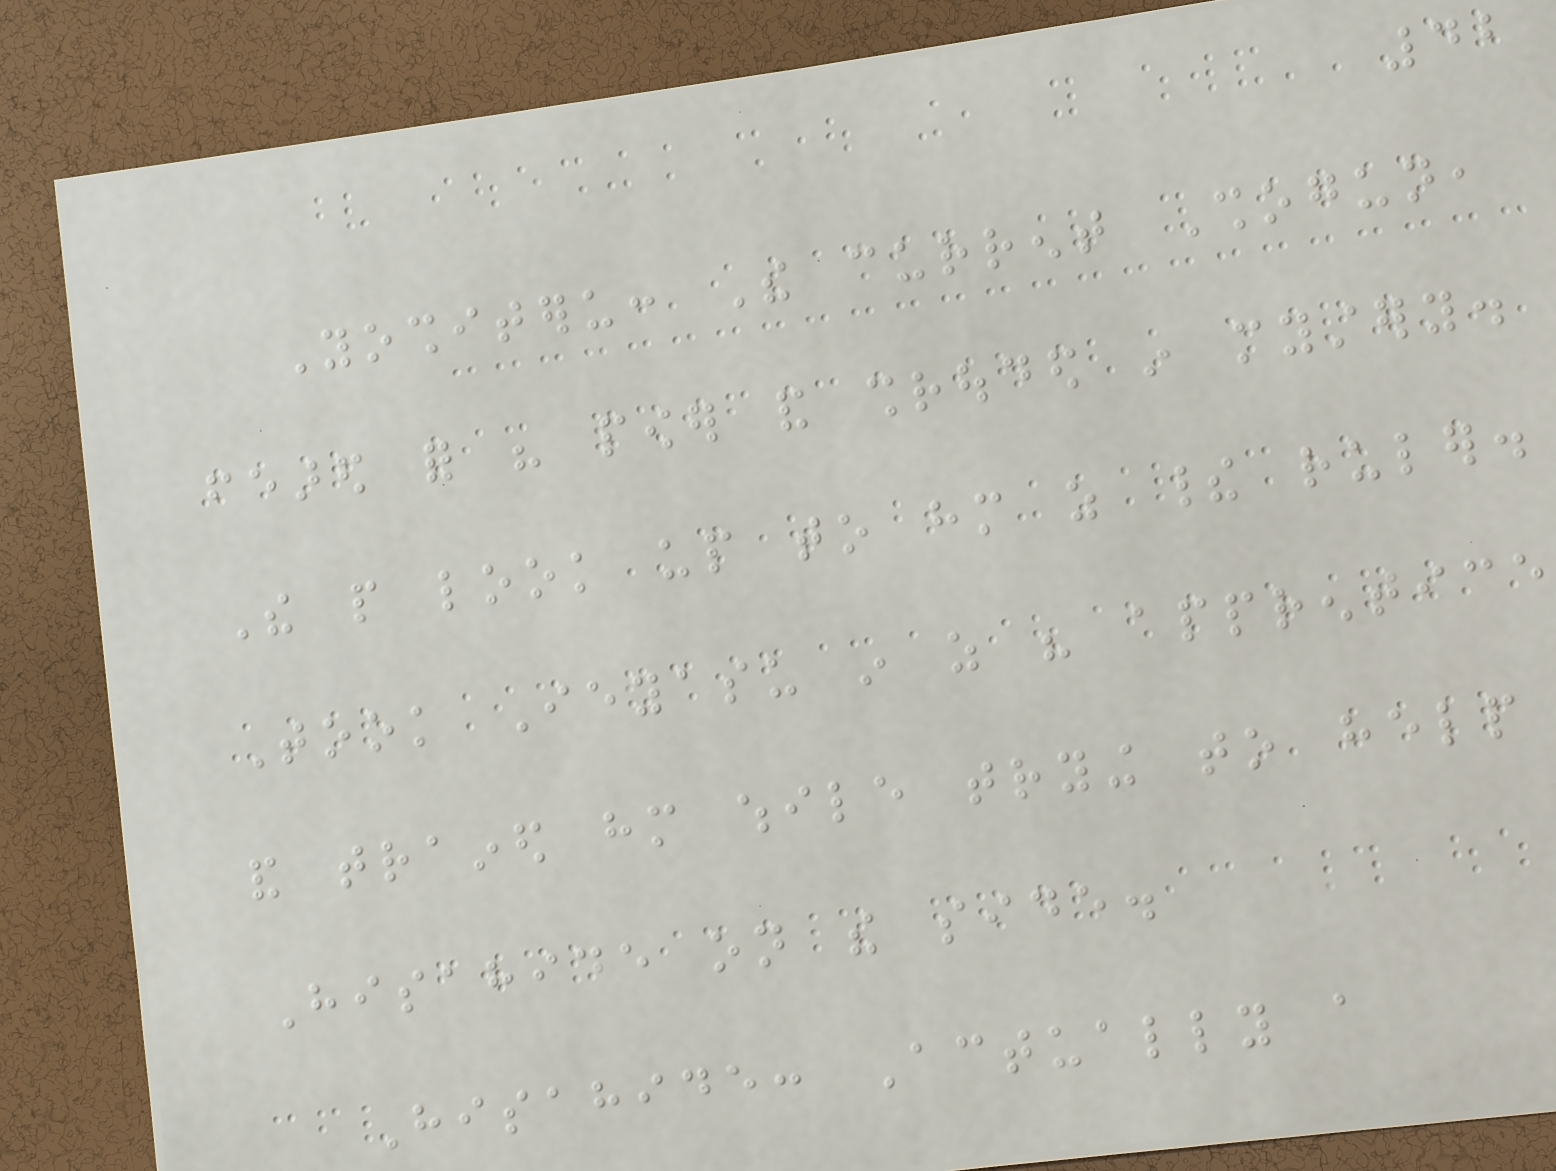42
Yoshiteru: The current Shogun,
feared for his power and shrouded in mystery.
The people look up to him as their ruler.
Took Ieyasu in as his apprentice
and trained him while trying to help
Hisahide on the side.
Hisahide: Actually a
